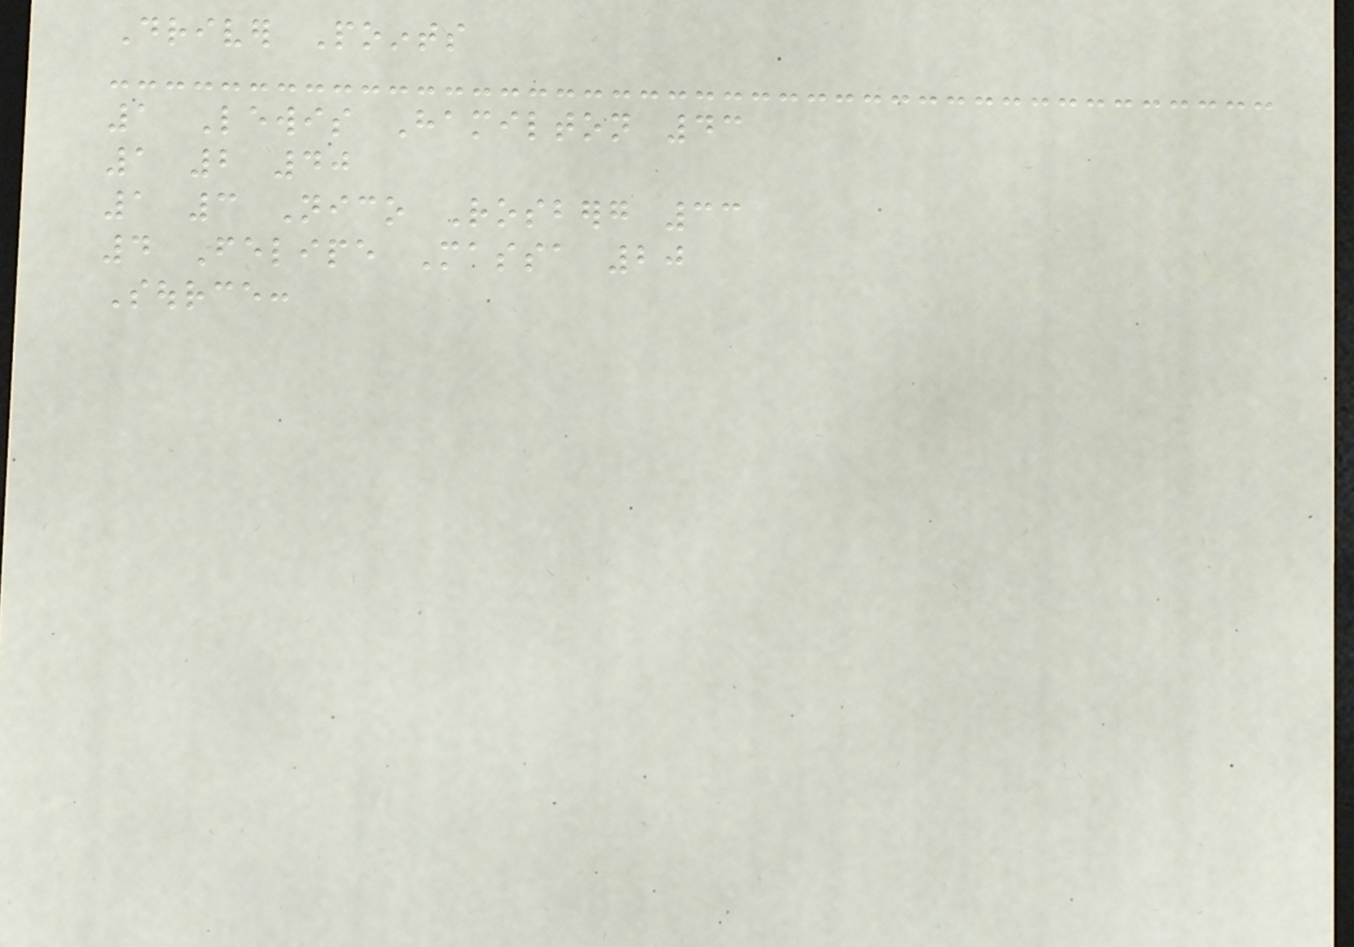Driver Points
1 Lewis Hamilton 43
1 2 40
1 3 Nico Rosberg 33
4 Felipe Massa 20
Source:
